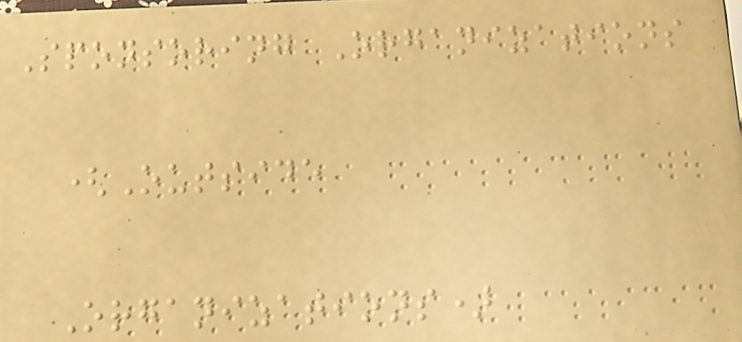Sponsoring Organizations
(Outside
Organizations)
